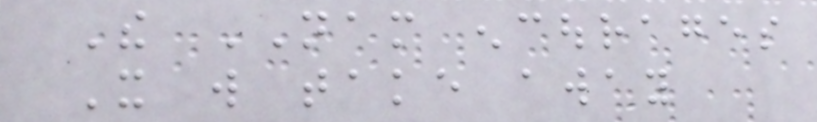The NAM encourages
It will take away
